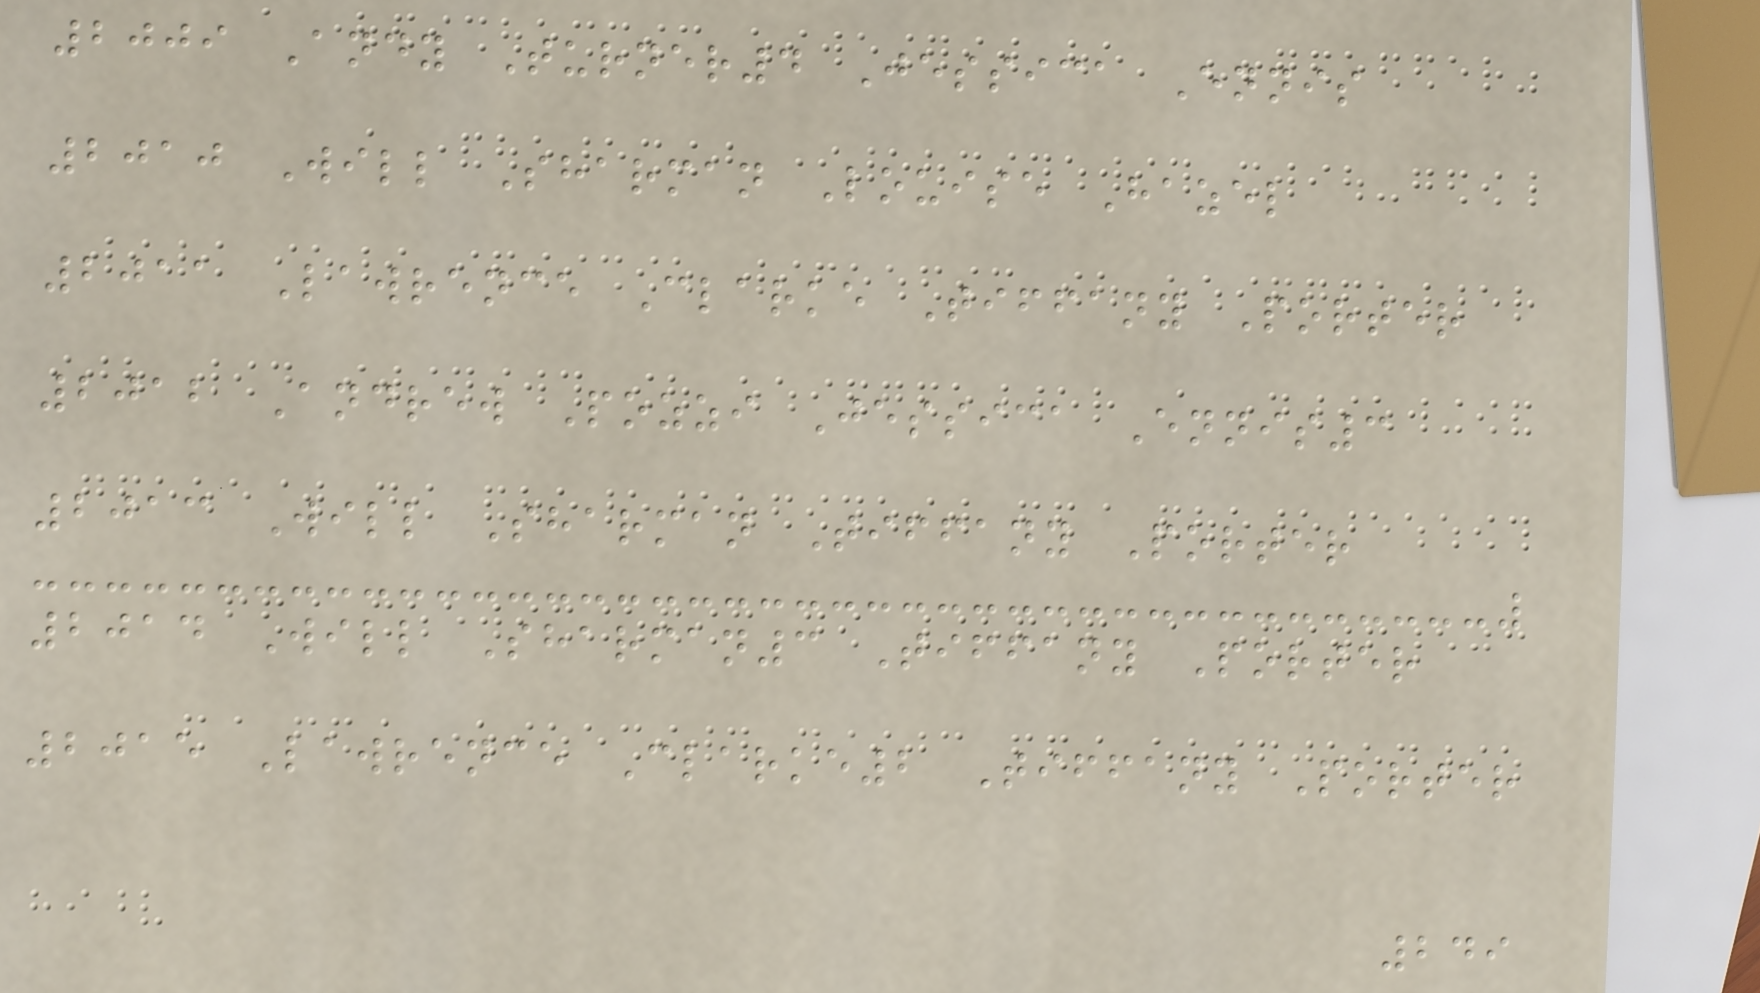2009 Andy Turner4 Jessica Ennis
2010 Will Sharman Louise Hazel
2011 Lawrence Clarke Tiffany Porter
2012 Andrew Pozzi Jessica Ennis3
2013 Will Sharman Tiffany Porter
2014 Will Sharman3 Tiffany Porter
2015 Lawrence Clarke2 Tiffany Porter
249
